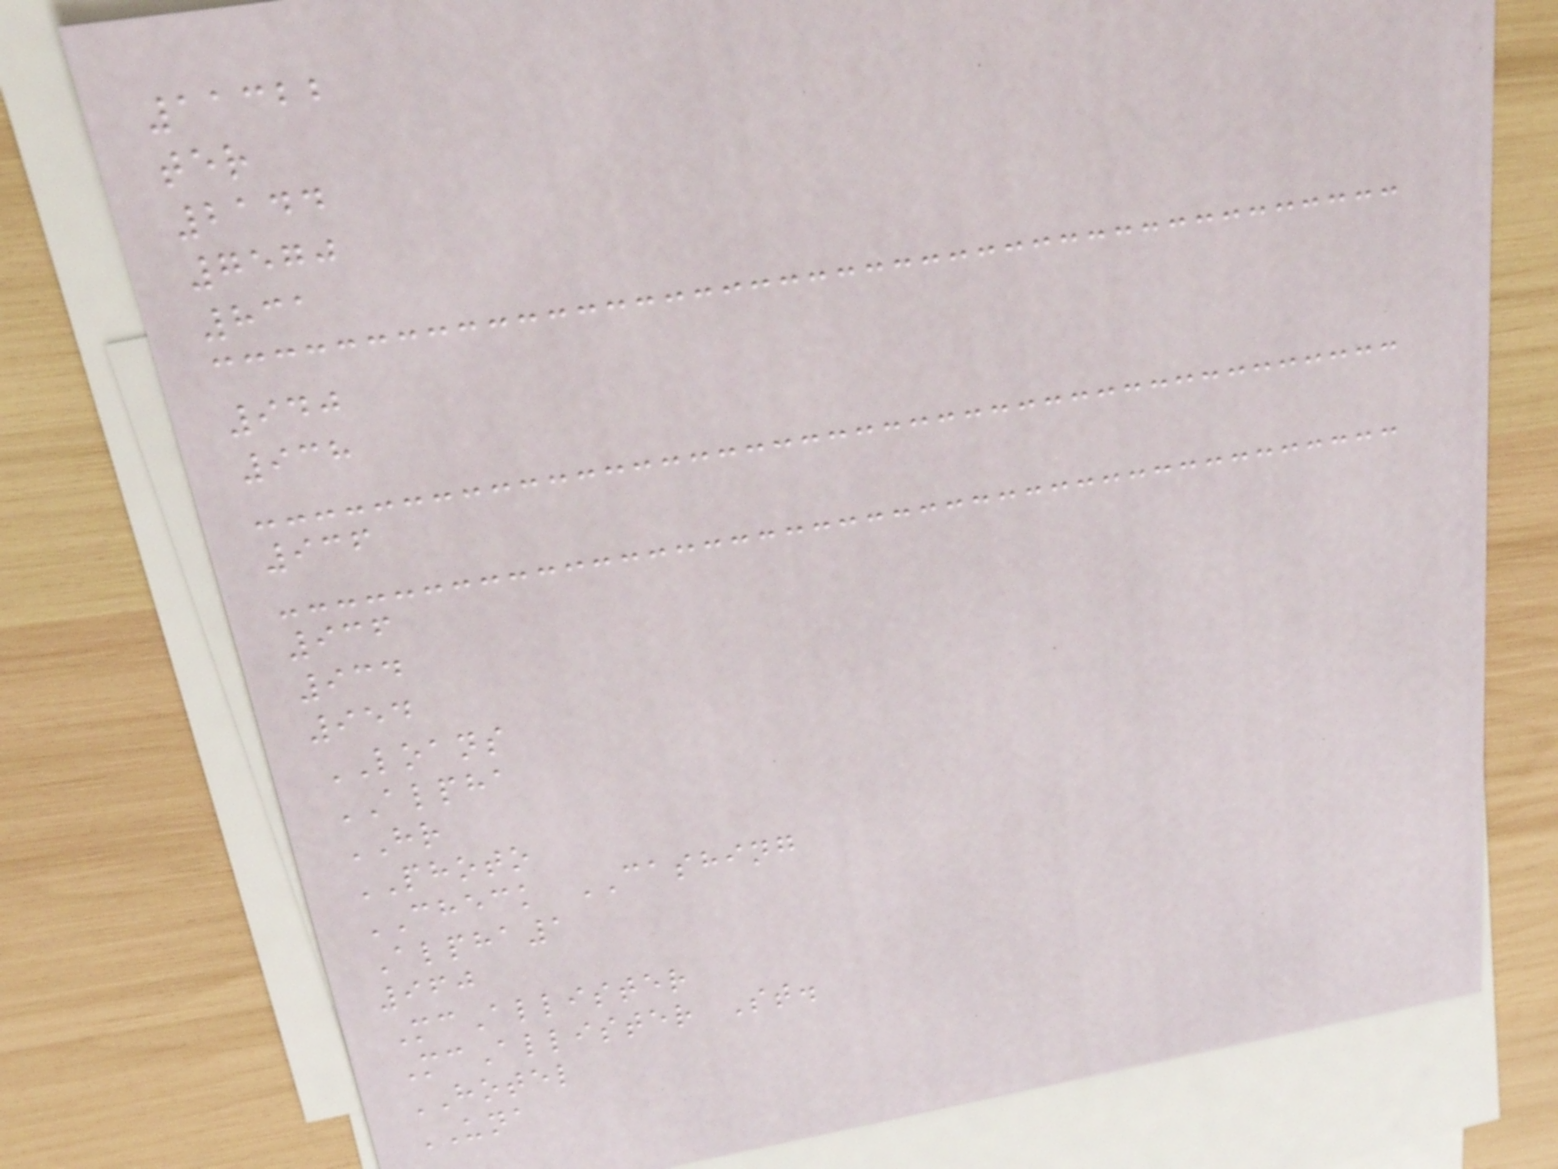11322
ter
2144
7570
831
940
938
936
936
934
954
LOANS
ALPHA
HR
PHOTO
CHECK CASHING
Alpha1
960
McAllister
McAllister St.
HOTEL
UNA
